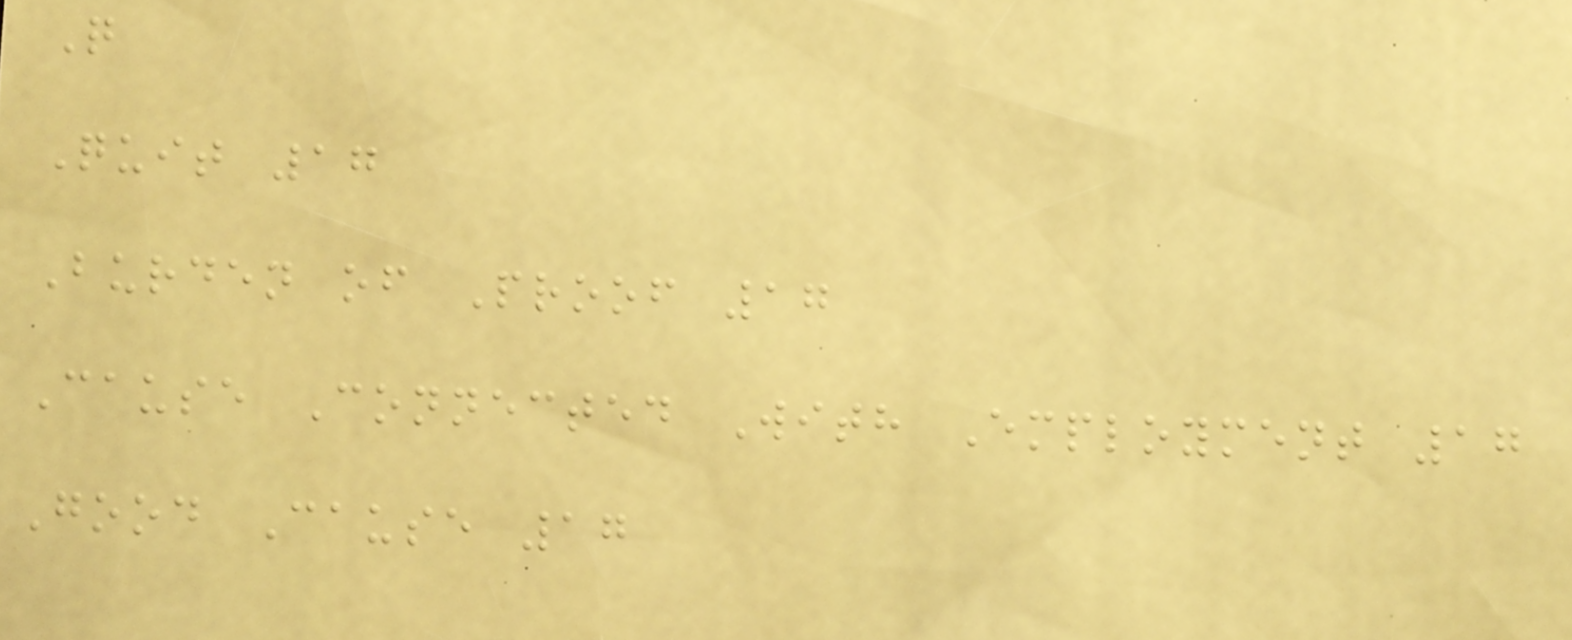Q
Quit 17
Burden of Proof 17
Cause Connected With Employment 17
Good Cause 17
